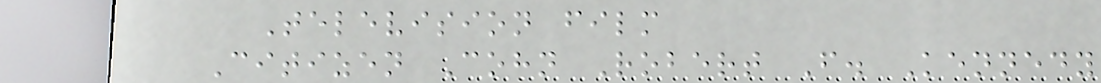Television film
Citizen Cohn Robert F. Kennedy
